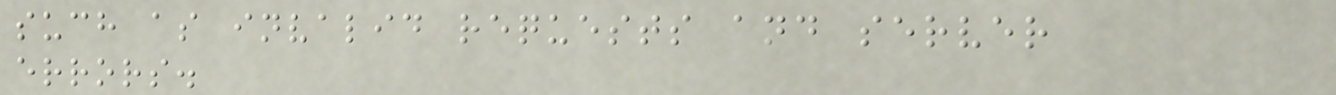such as invalid requests and server
errors.
